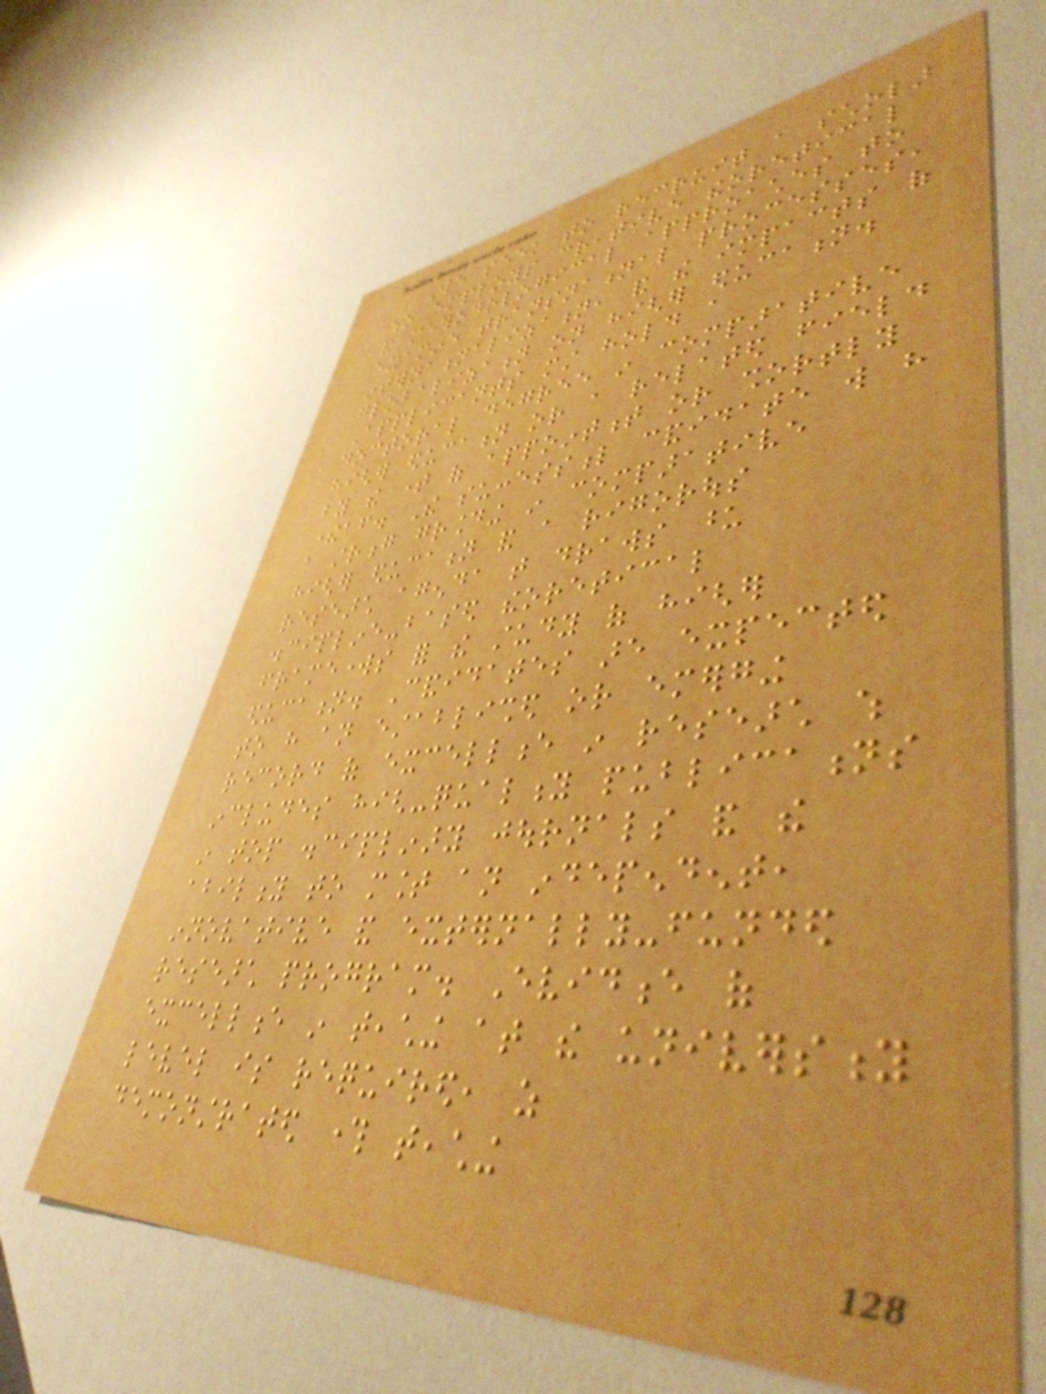We seek to recruit a scholar
who employs creative theoretical
and methodological approaches to
examine transnational processes,
internationalization, and the impacts of
globalization on higher education.
Applicants must hold a
doctoral degree in comparative
higher education or a related field
by the time of appointment or shortly
thereafter. The successful candidate will have
a strong grounding in comparative
higher education and a rigorous
research agenda that draws upon
discipline-based theoretical
frameworks for the study of higher
education. Candidates are expected
to have an established or emerging
record of excellence in research which
includes high-quality publications
in top disciplinary journals and the
ability to mount an independent,
innovative and externally-funded
research program. Evidence of
excellence in teaching at the university
level is required, as
demonstrated through teaching
